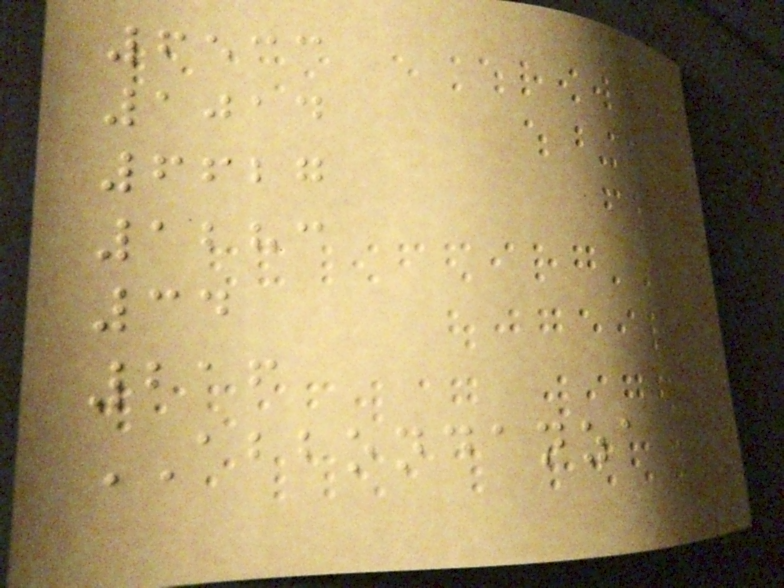6533
1014
6627
1283
34
216
ABBONDANZA
